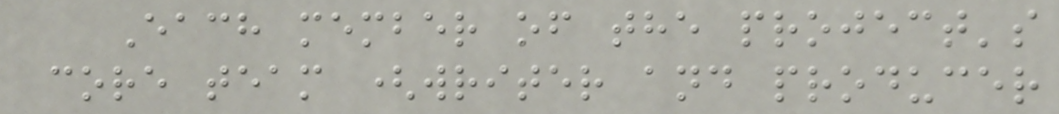Each member of the project's
core team (writer and producer
